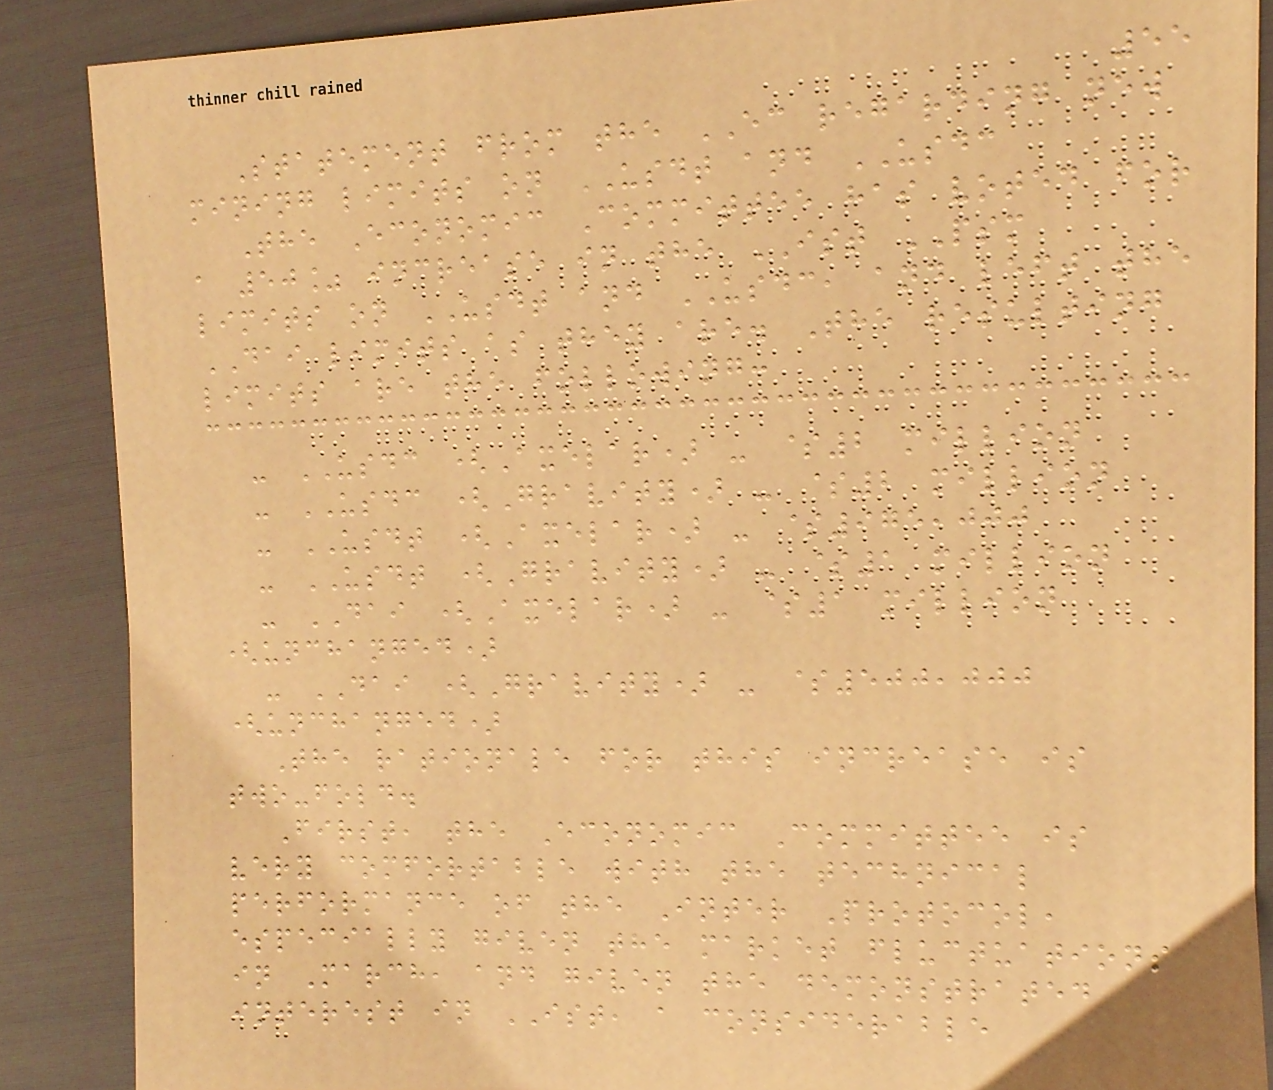55
Statement from the EC regarding new
mining limits on USDT and USDC
The Economic Committee has voted for
a 50% increase in the IST PSM
limits on USDT and USDC, and left the
DAI limits as they are. The resulting
limits are the following:
- USDC (Axelar) - $2 million
- USDC (Gravity) - $2 million
- USDT (Axelar) - $975,000
- USDT (Gravity) - $1 million
- DAI (Axelar) - $1 million
(unchanged)
- DAI (Gravity) - $500,000
(unchanged)
The rationale for this increase is
two-fold.
First, the Economic Committee is
very comfortable with the technical
performance of the Inter Protocol,
especially given the market fluctuations
in March, and given the demonstrated
interest in IST, a considerable
